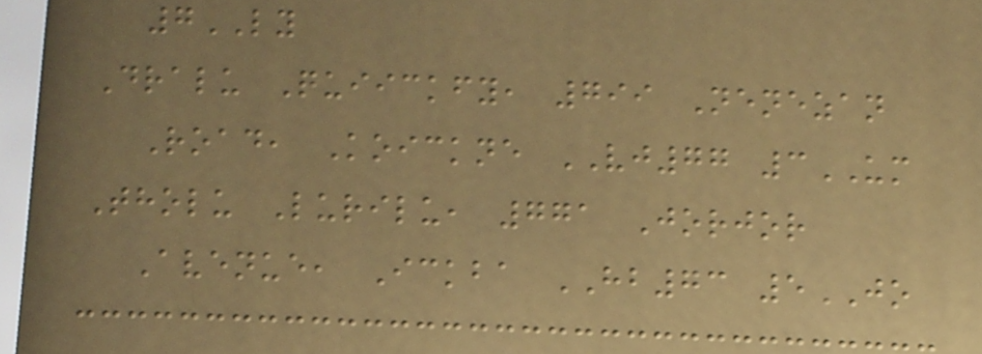7LY
Dralu Quiickfy, 799 Nenezan
Road, Koickne VJ77 3UM
Tholu Lurilu, 771 Jorjor
Avenue, Ickba HB73 5JO
